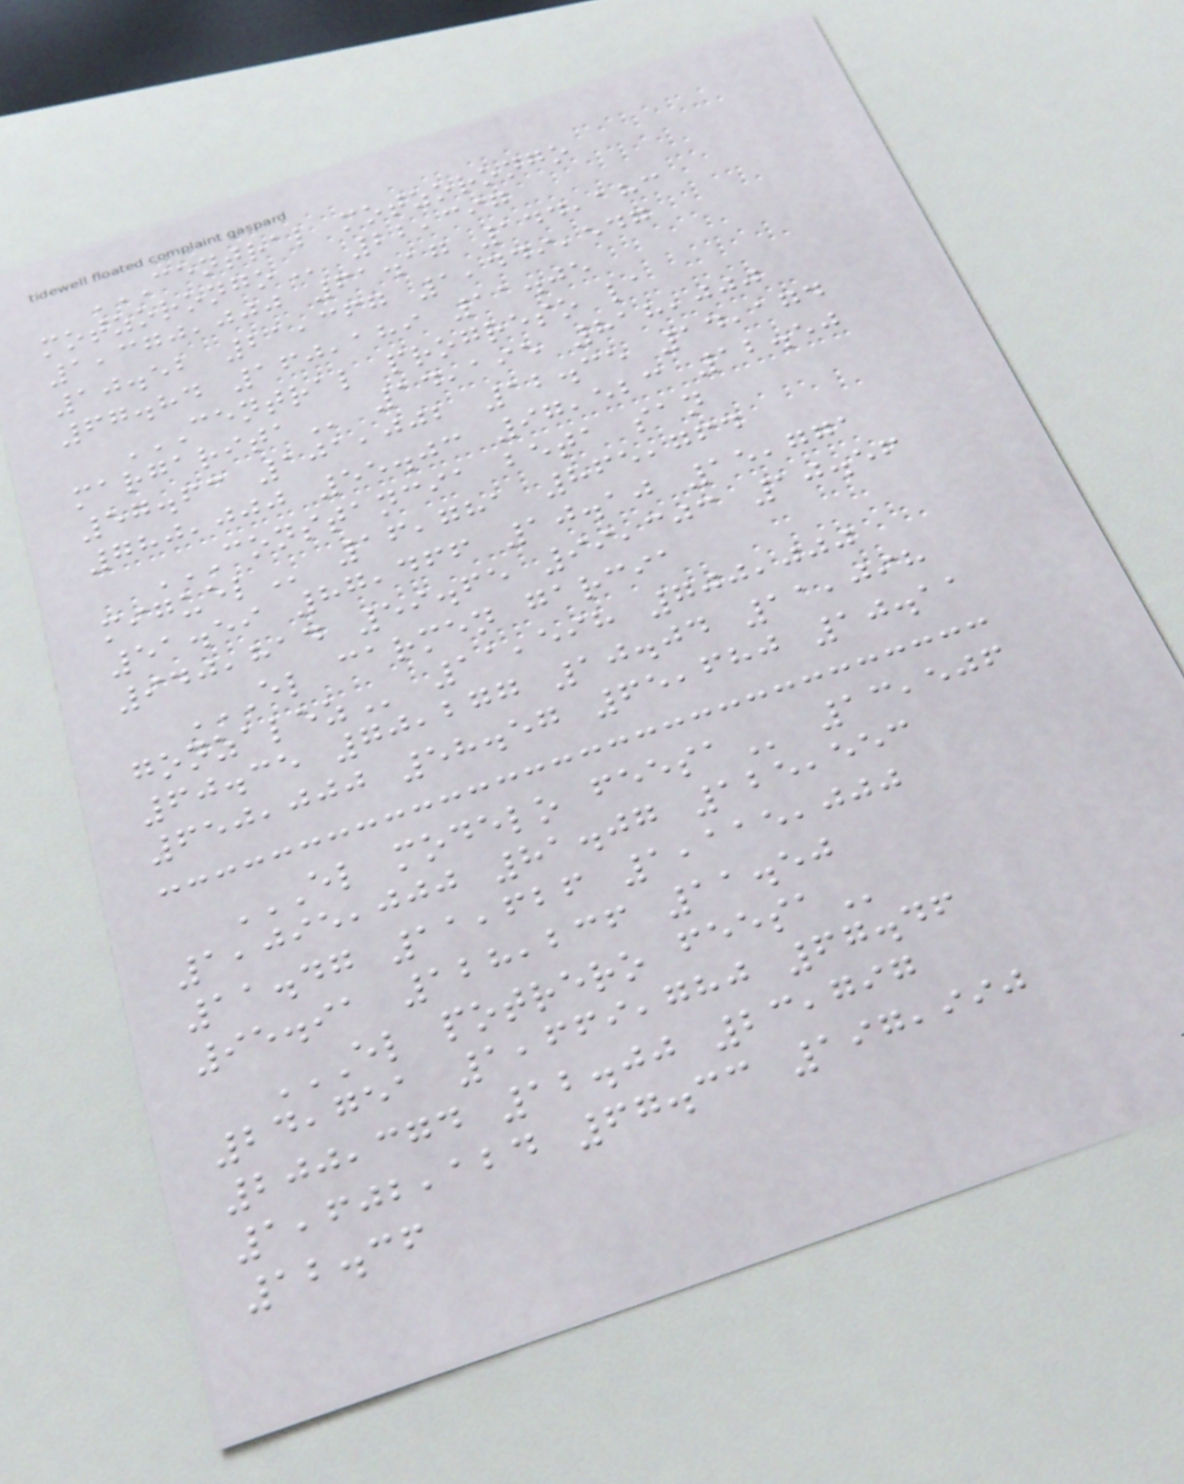CENTRAL MOTZORONGO
MOTZORONGO 22,397
1,370,000 61.17 144,183
10.52 21,367 1,449,547
67.84 160,189 11.05
CENTRAL PROGRESO LA
MARGARITA 14,195 818,000
57.63 101,002 12.35 14,174
780,000 55.03 97,523 12.50
CONSTANCIA BETA SAN
MIGUEL 16,781 865,764
51.59 87,466 10.10 15,771
940,814 59.65 99,303 10.56
EL CARMEN GARCIA
GONZALEZ 11,598 700,000
60.35 70,277 10.04 11,098
650,000 58.57 65,680 10.11
EL MODELO FEESA 13,506
1,095,000 81.07 125,553
11.47 11,626 1,115,000
95.91 128,236 11.50
EL POTRERO FEESA
24,751 1,669,780 67.46
200,374 12.00 23,797
1,602,124 67.33 197,990
12.36
